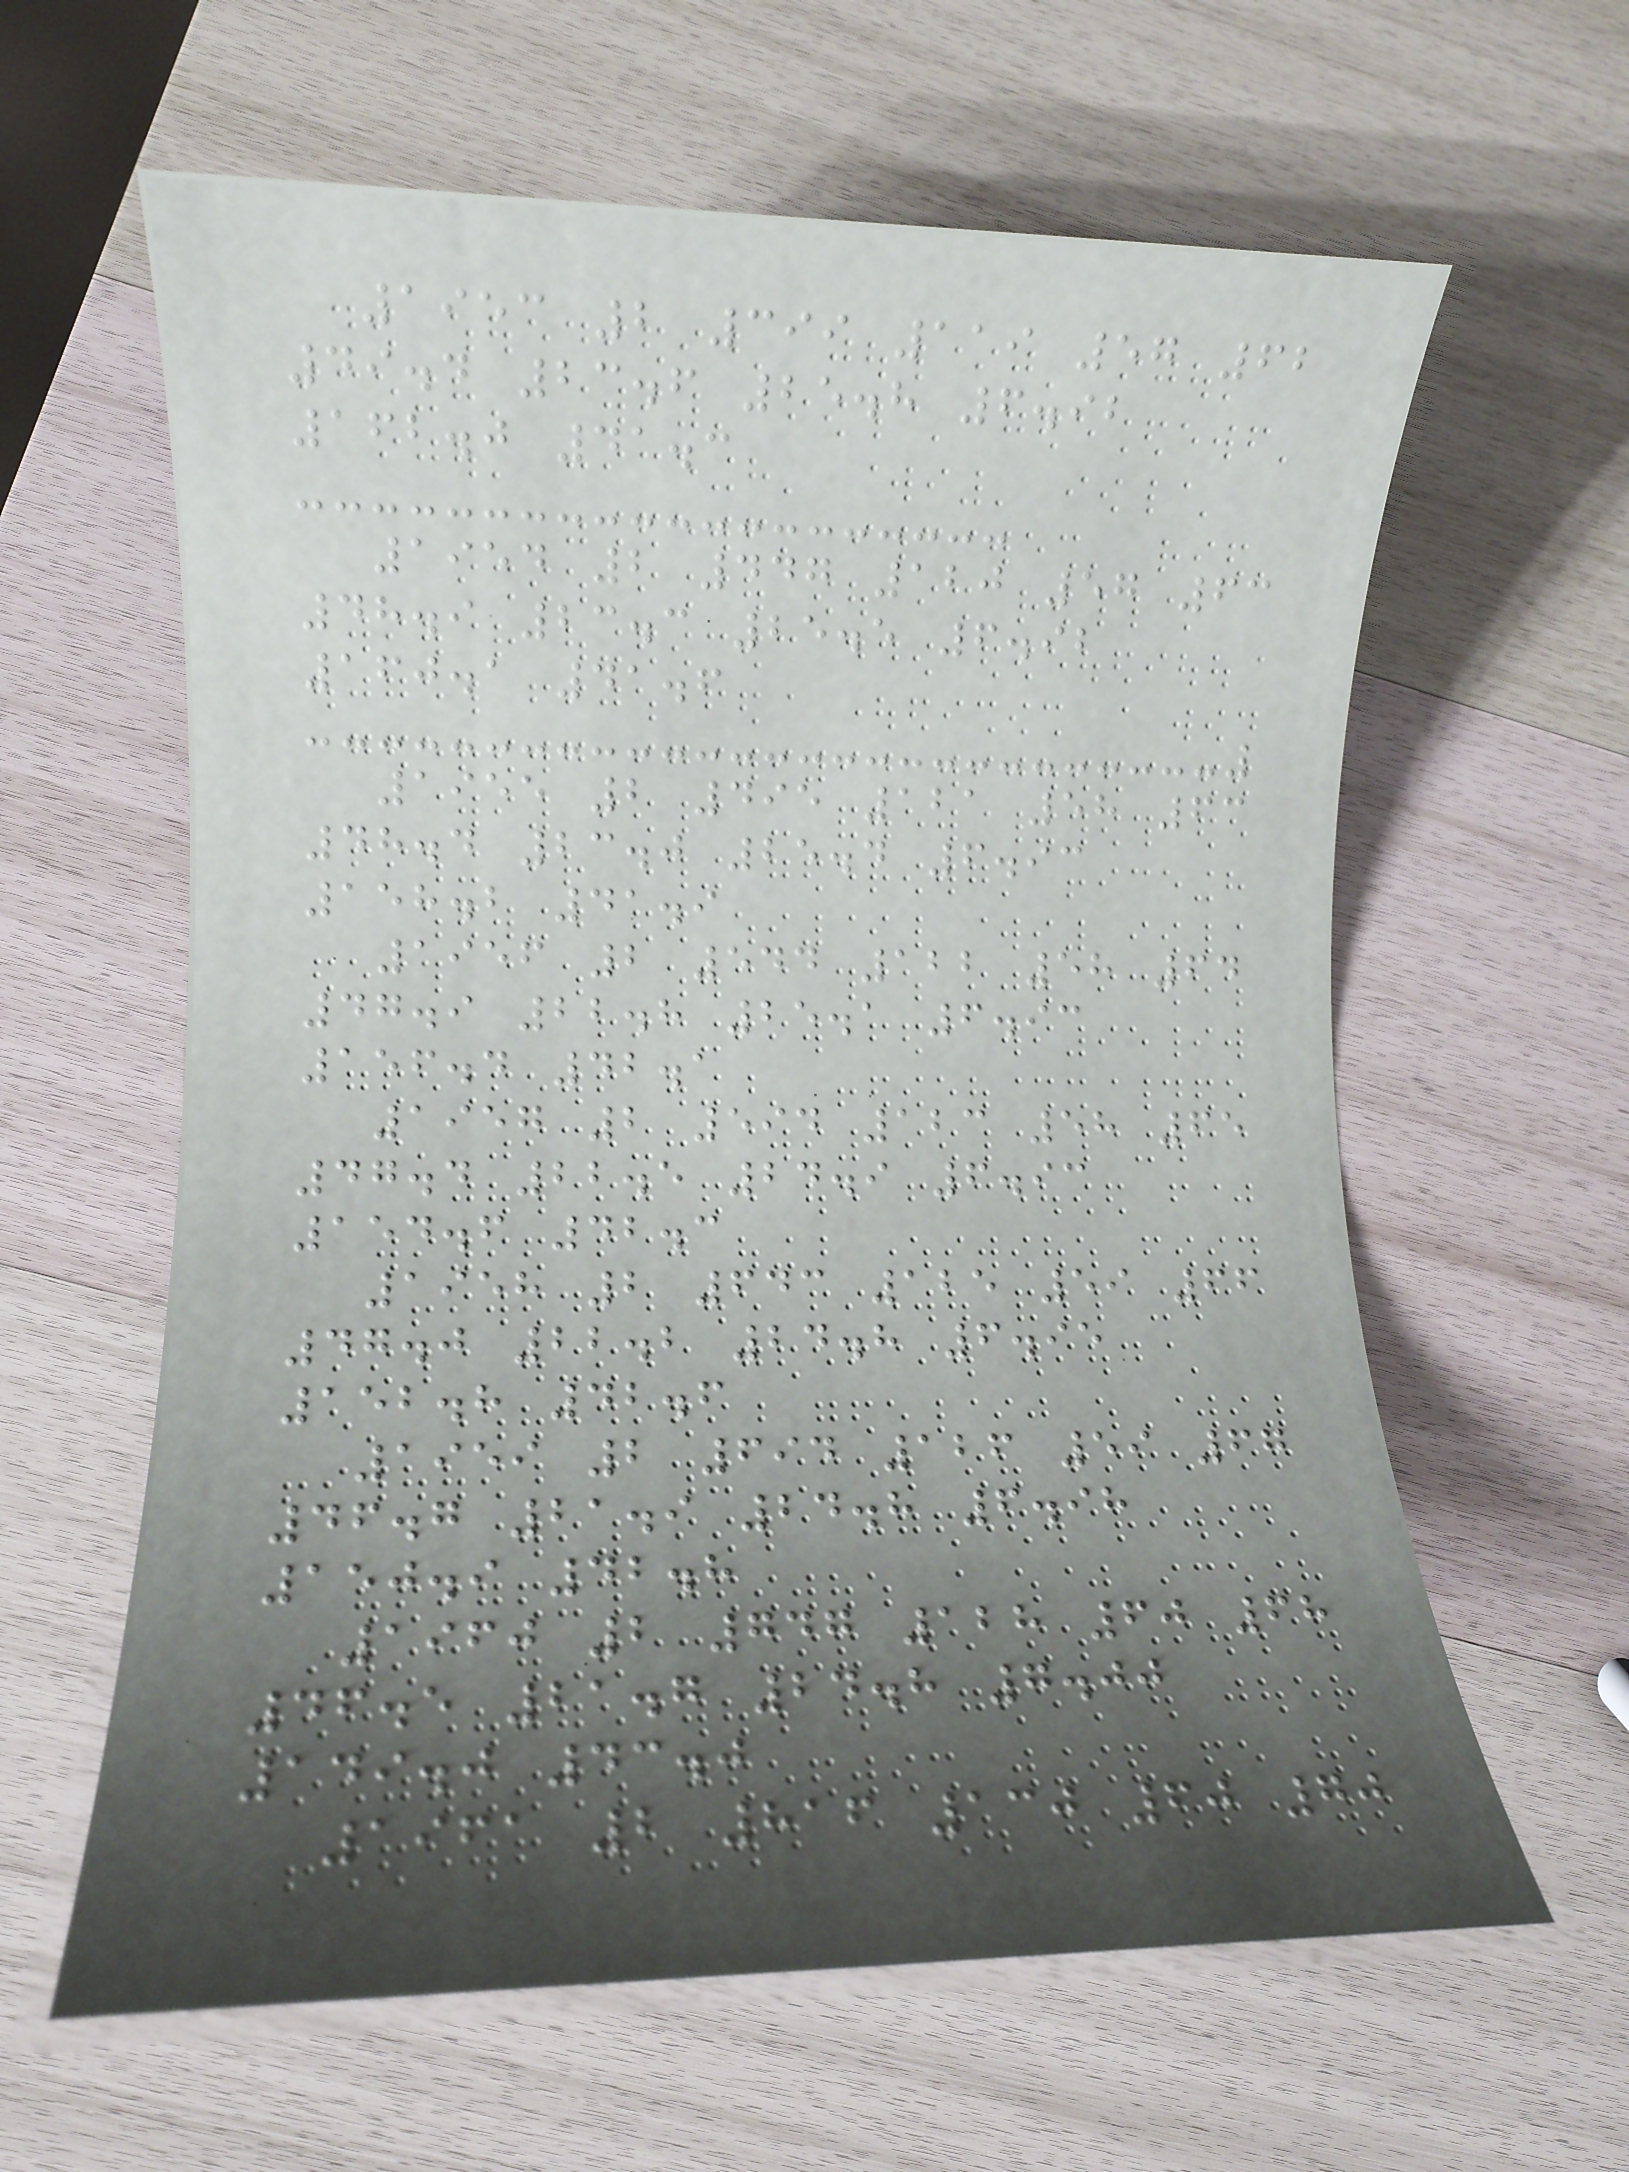1953 2 399 119 57 62
49.4 23.6 25.8 6.92
162.0 41.3
1954 2 447 120 57 63
48.9 23.3 25.5 6.92
160.1 41.6
1955 2 495 121 58 63
48.4 23.0 25.4 6.93
158.2 41.9
1956 2 544 122 58 64
47.9 22.8 25.1 6.93
156.4 42.1
1957 2 594 123 58 65
47.4 22.5 24.9 6.93
154.6 42.3
1958 2 643 125 59 66
47.0 22.2 24.8 6.95
152.8 42.6
1959 2 694 126 59 67
46.7 21.9 24.8 6.98
150.9 42.8
1960 2 747 128 60 68
46.5 21.7 24.8 7.00
149.0 43.0
1961 2 816 130 60 70
